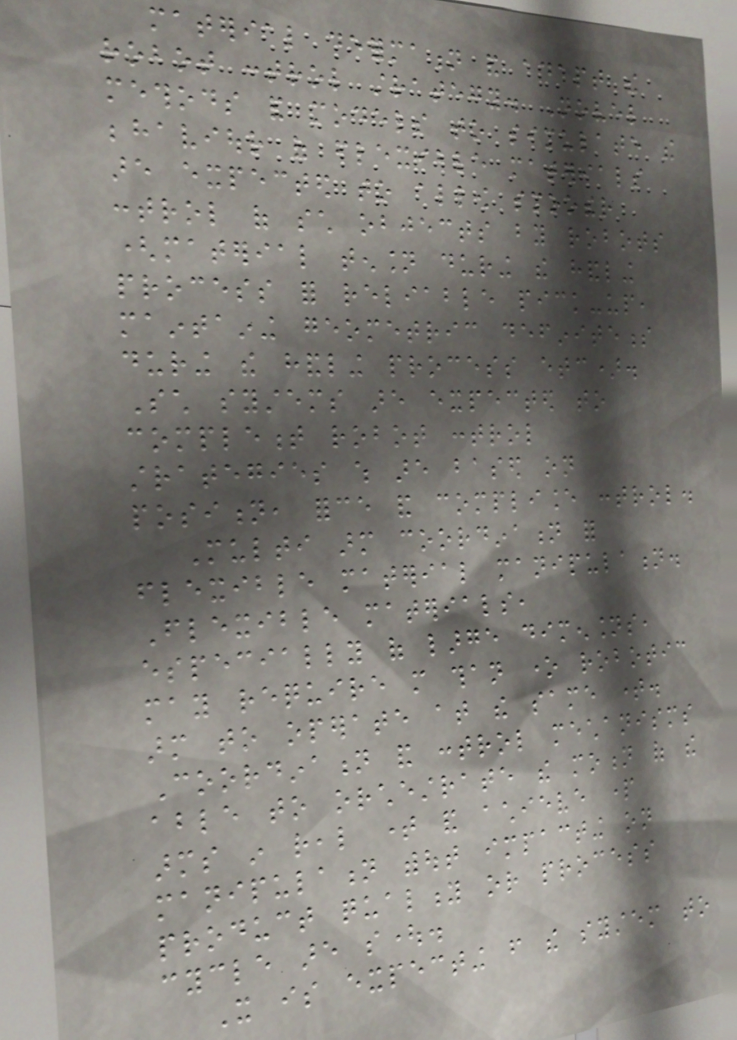material deformation and adapt the
robot control strategy. Novel
methods and models to simulate the
behaviour of flexible materials
are expected to allow smoother
control of such objects by robots
(material tension during the handling
process for reliable pick-up,
maintaining geometric definiteness
during the handling process etc).
Such systems are expected to
complement robot control
strategies which are based on
position, force and compliance control.
Multi arm coordination for
flexible material manipulation.
Flexible materials,
especially of large dimensions,
may require more than one robotic
arm to operate at the same time.
Coordination and control mechanisms
able to orchestrate the motion of the
arms in real time and achieve part
manipulation without impacting on
product quality or process
cycle are sought.
It is expecting from the system to
